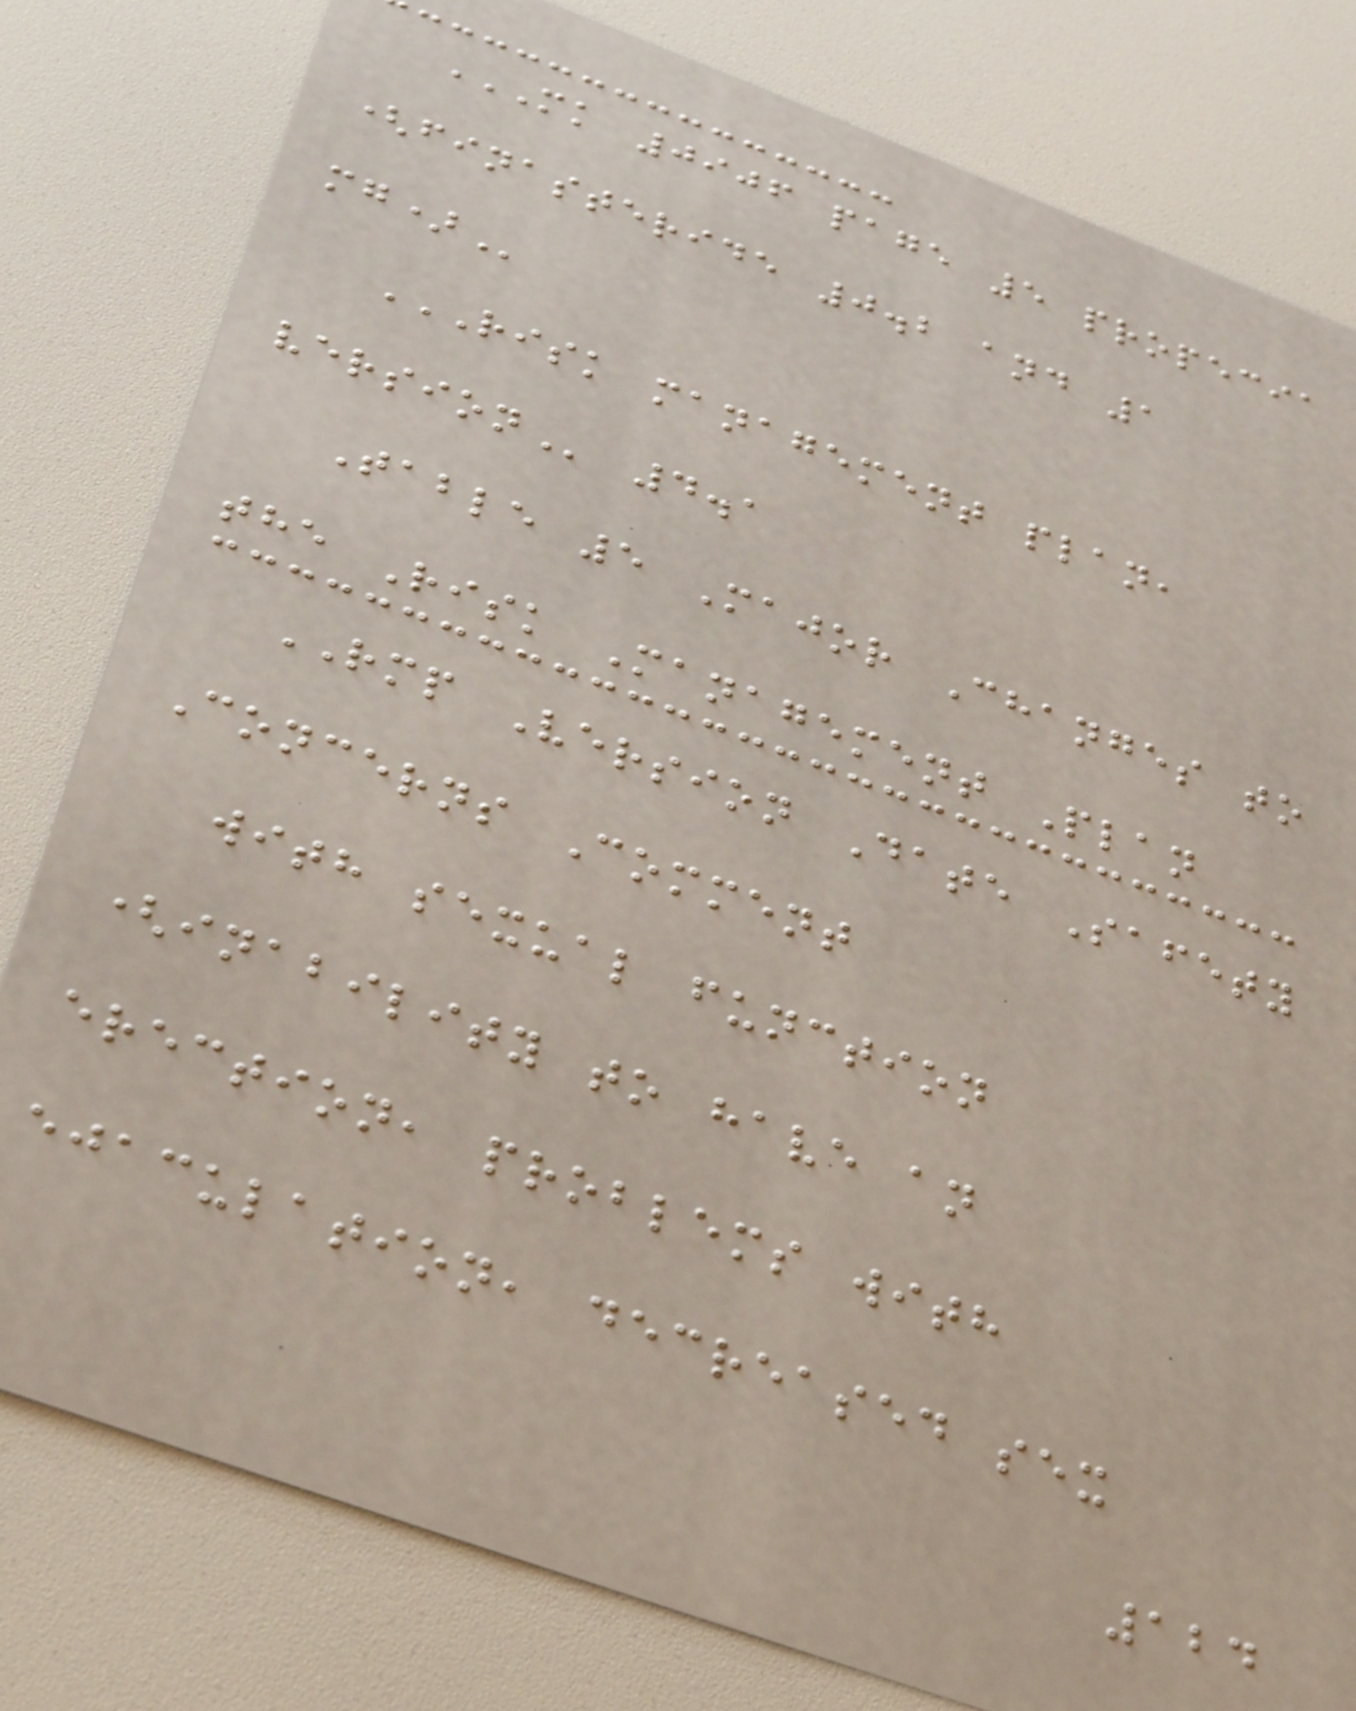MK 0906 PAGE 5 PROPECIA
(FINASTERIDE 0.2 AND 1
MG)
RISK MANAGEMENT PLAN,
VERSION 4.1
Table 5 Major Changes to
the Risk Management Plan
RMP Version Date Safety
Concerns Comment
with sexual function
(inability to have an
erection, problems with
ejaculation, decreased sex
124
